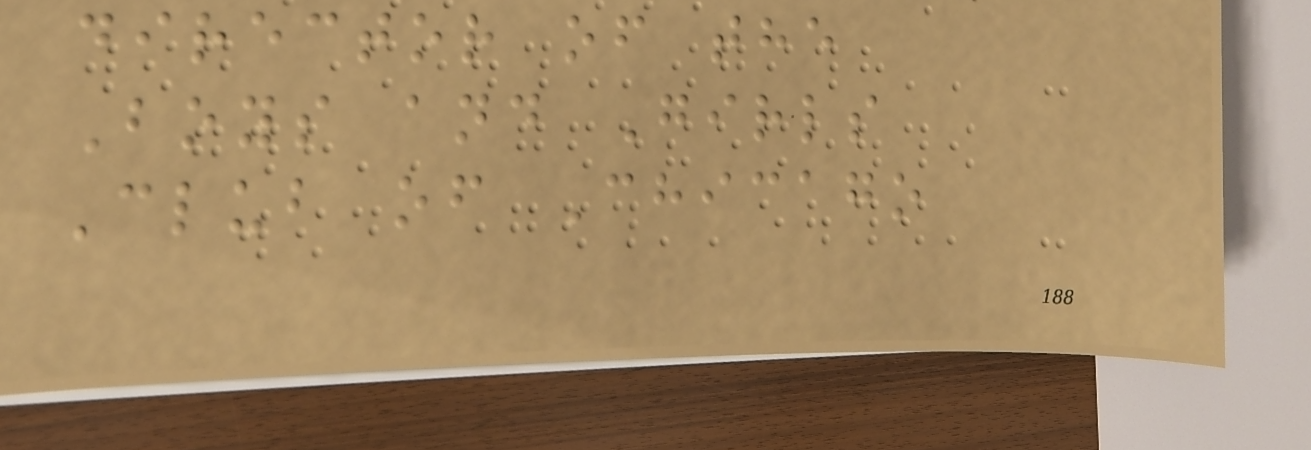director of the
Boys and Girls
Club of Chicago
